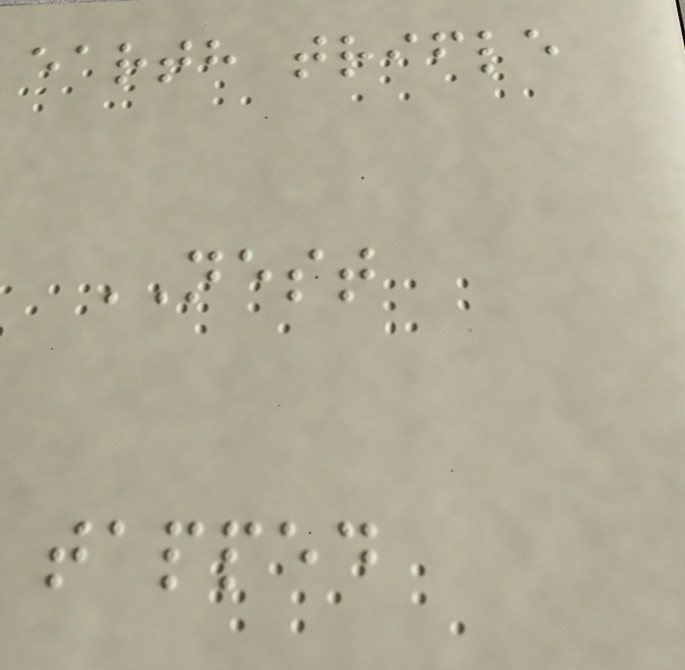earth trifle
NEST
tapped
